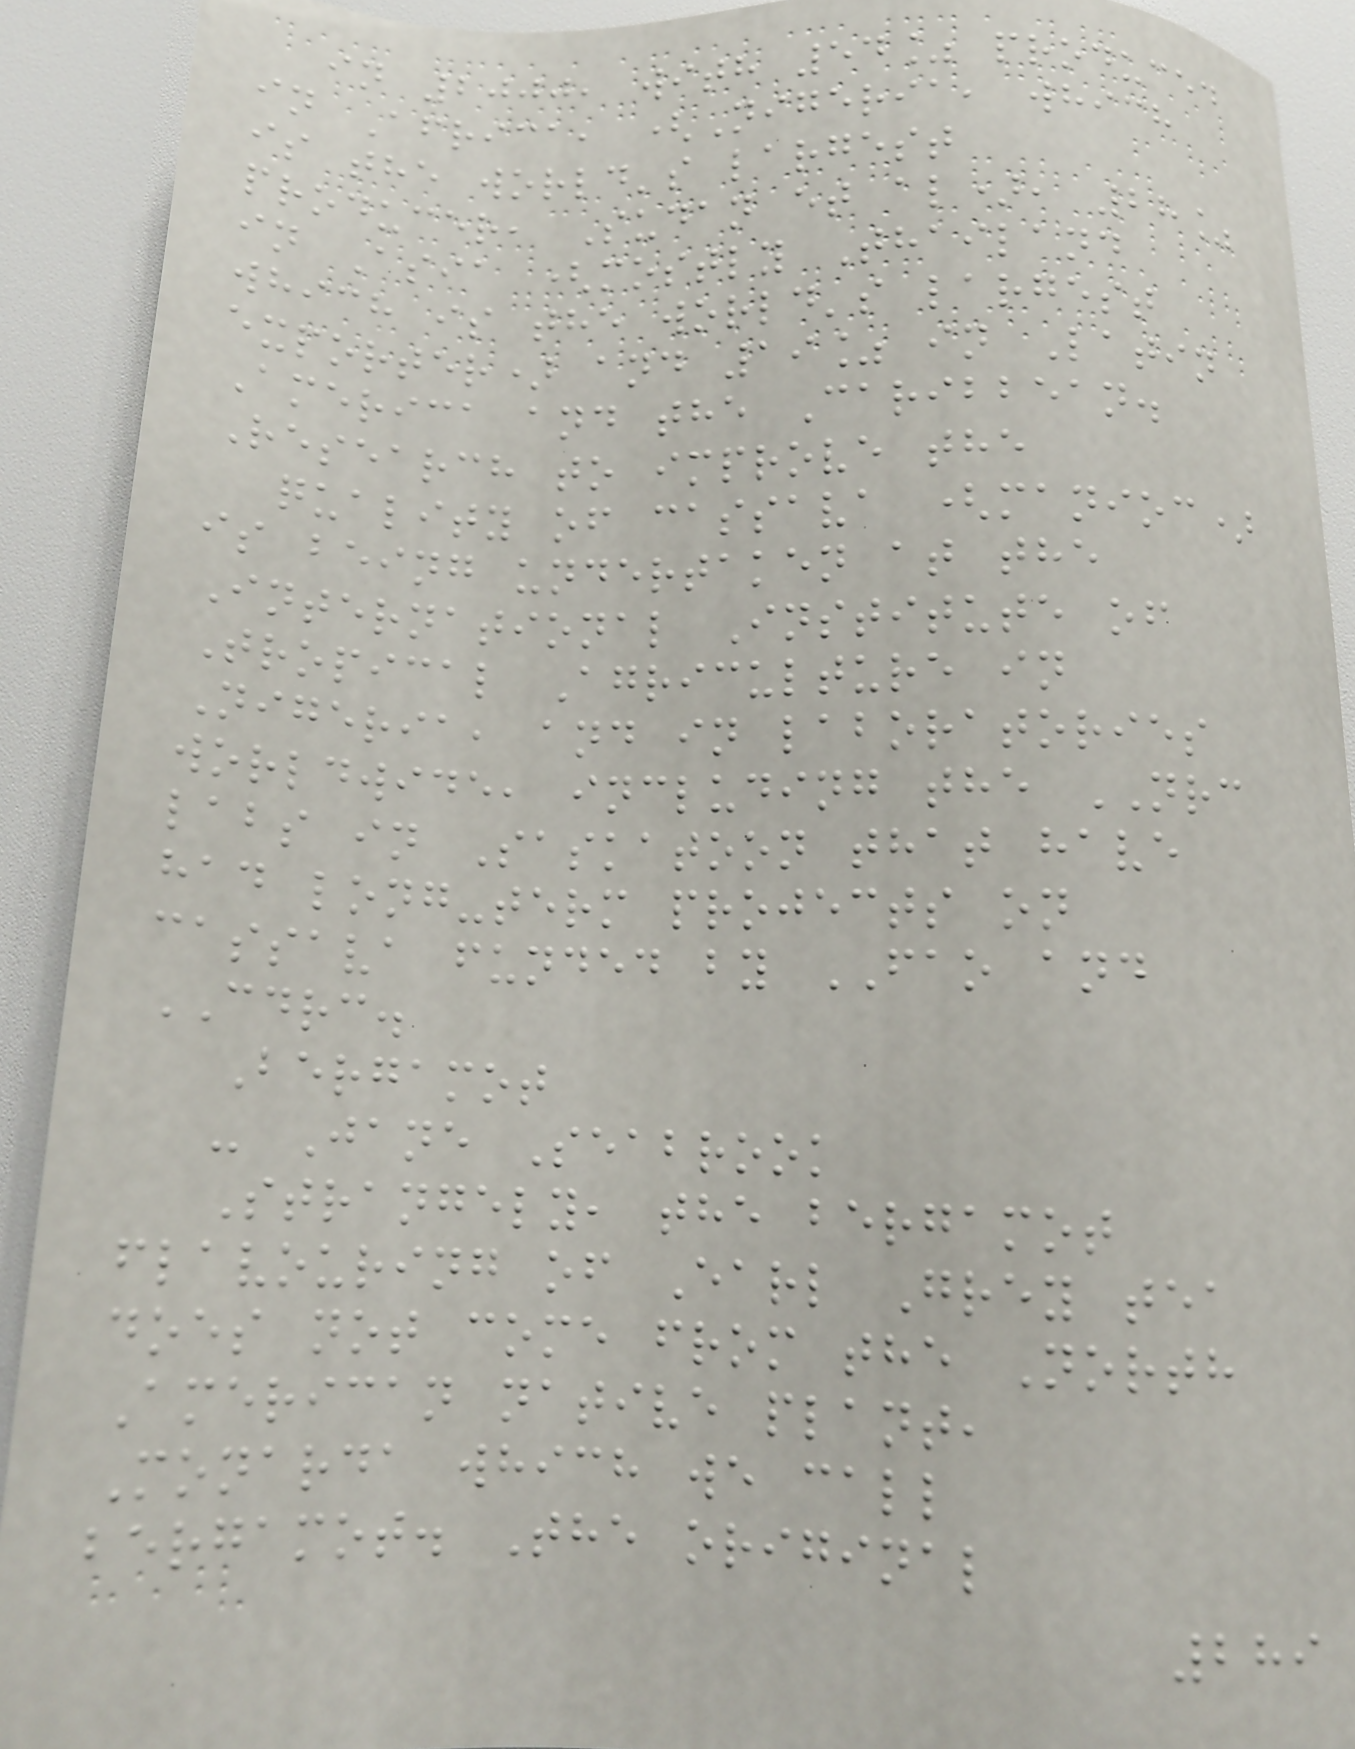in 2000, with 54% produced
in Africa, (Nigeria, which
is the world's largest
producer, Sudan et al), 28%
in Asia (mostly Thailand
which is the world's largest
exporter) and 19% in Latin
America and the Caribbean.
Research to improve the
quality of cassava (manioc)
is being undertaken at the
International Institute of
Tropical Agriculture in
Nigeria, and in laboratories
worldwide, including the NRC
labs in Saskatoon that have
had long-term projects on
cassava funded by FAO and
CDRC.
Bergamot
- Jane Seabrook
Strangely, the bergamot
flavouring of Earl Grey tea
does not come from the North
American native plant,
Monarda which we call
bergamot. The original
289
